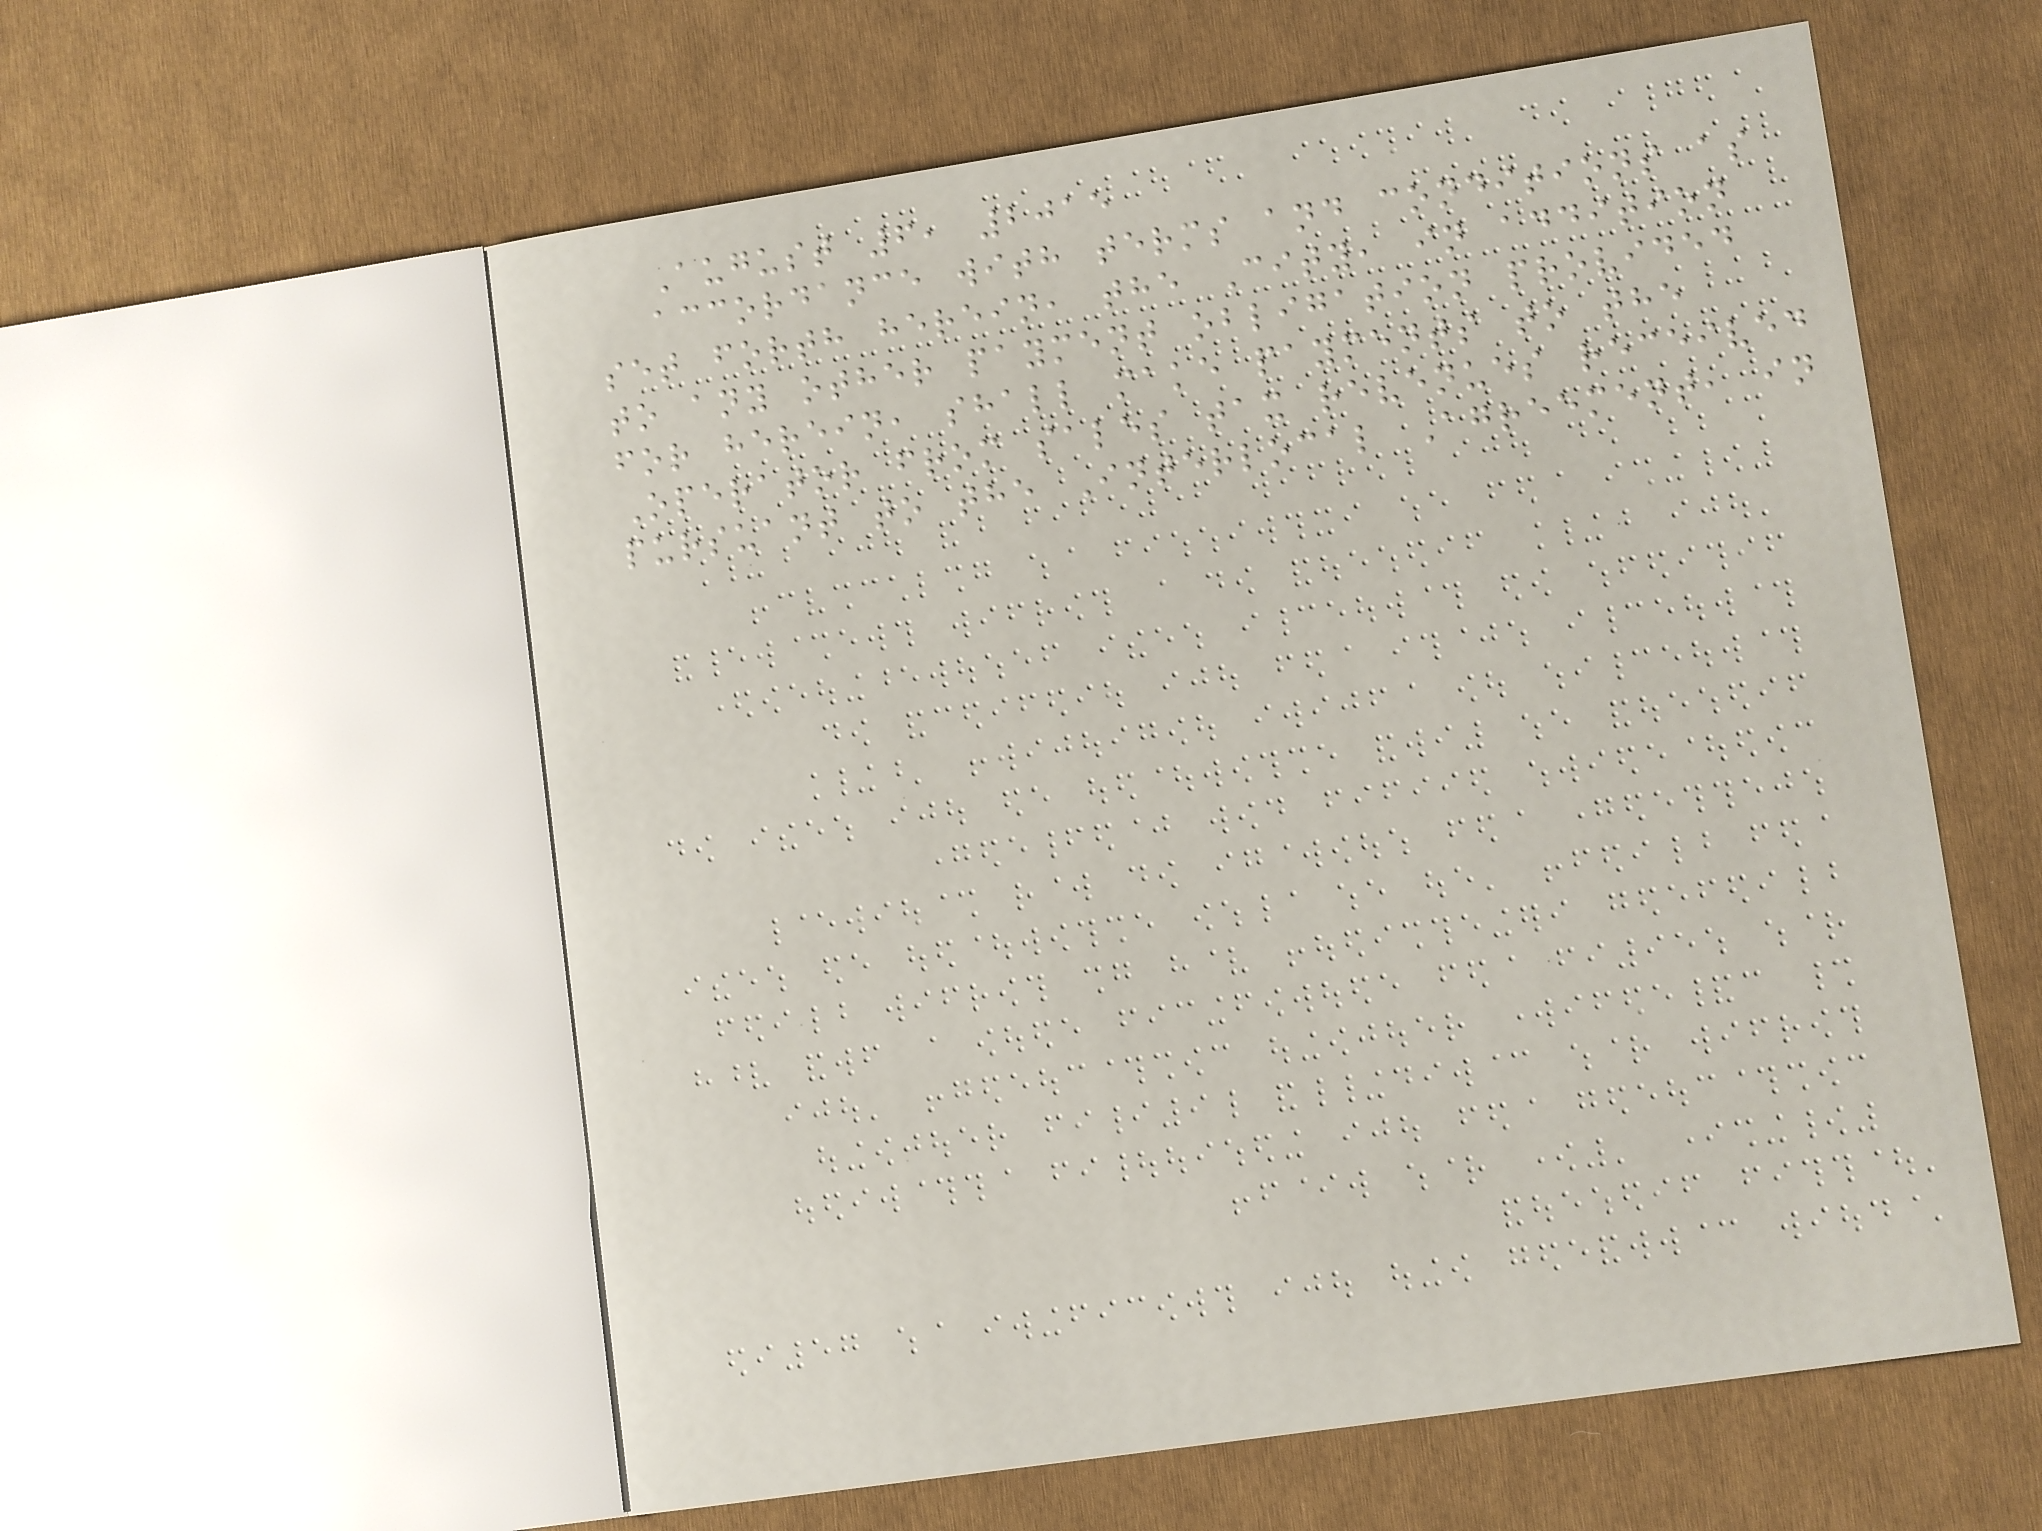August 6, 2015
accordance with terms and conditions as
set forth herein, the City, in addition
to any other payment obligation provided
for herein, shall make payments to the
Operator from sales tax revenues received
pursuant to the Interlocal Agreement, in
